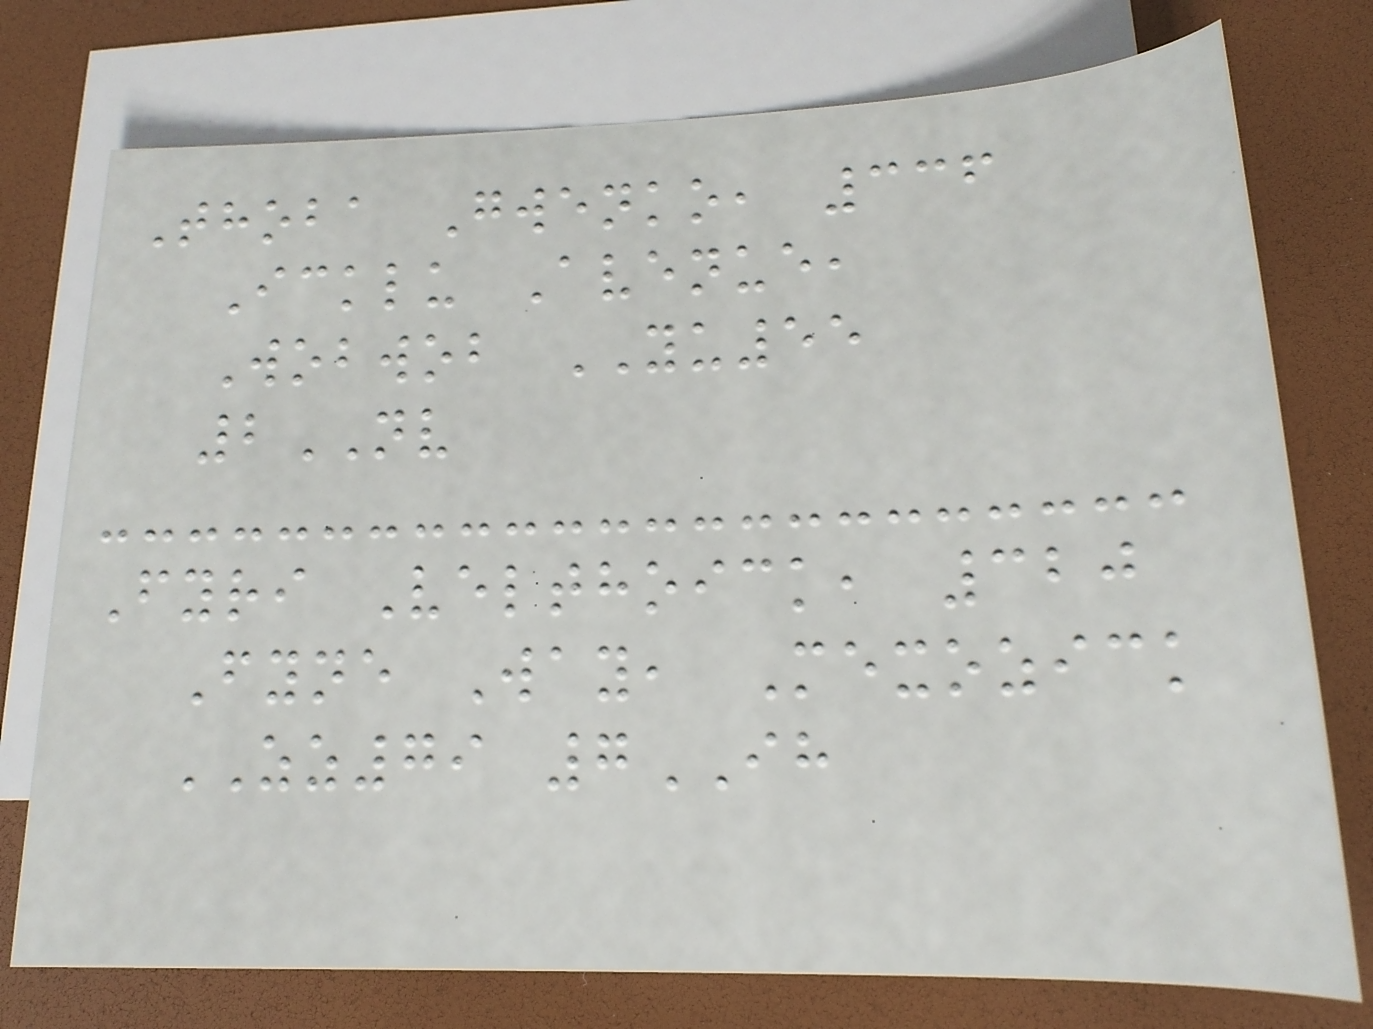Thoba Gwenko, 336
Icklu Avenue,
Wobwob YU55
2NV
Fyri Velthoick, 320
Fyne Way, Mexozick
ZZ79 7IH
